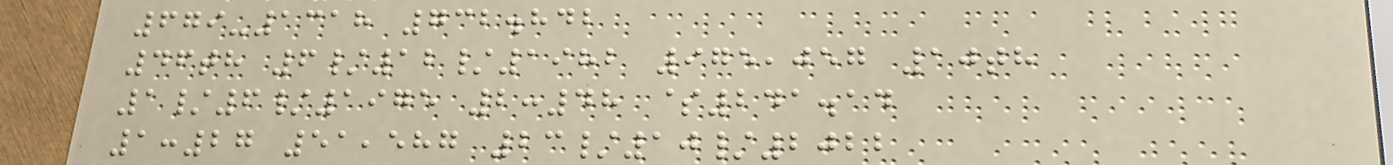679-1318 732.842
46th 6/12/1982 975,057 10th
1/6/1975 2:48 $241.14
1:27 51,587 23/10/2022
